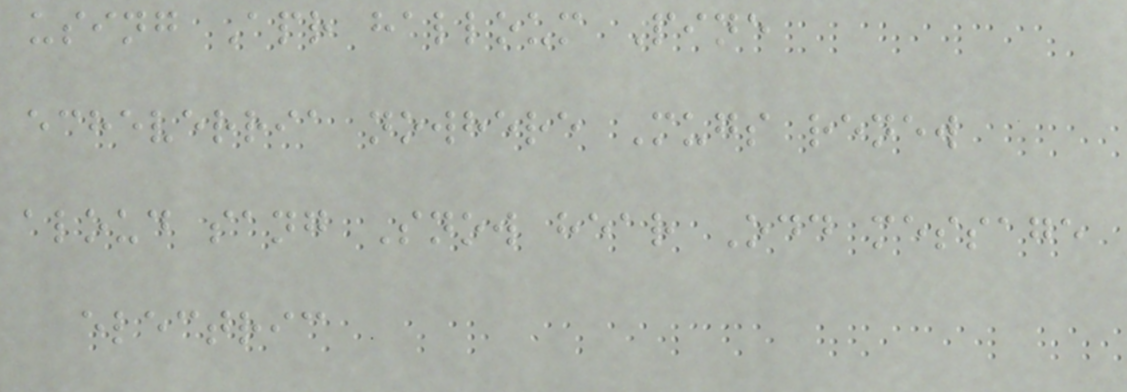using Apr halloum Pine
echeverria nowhere Mugs renew
aloud sang Snow hear Odd message
electric
